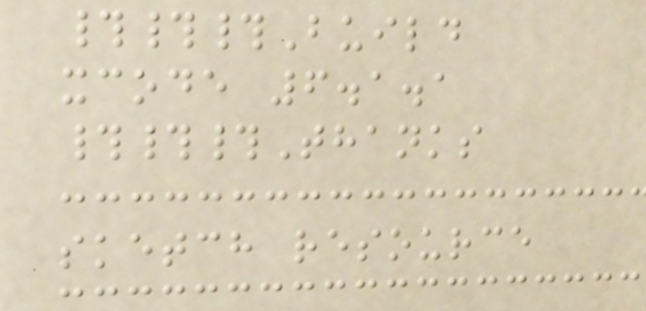###Build
xcode 6.1.1
###Thanks
sketch resource
